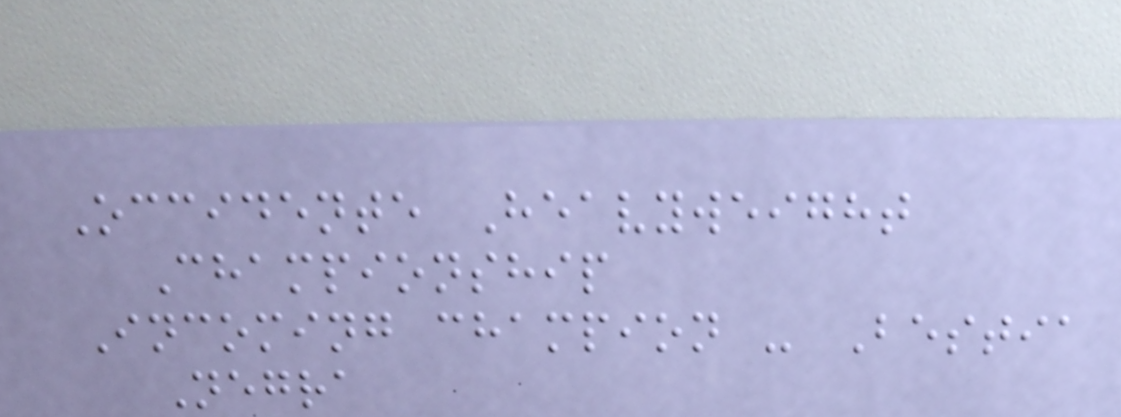Occidente Heavyweight
Championship
Incoming champion - Bestia
Negra
